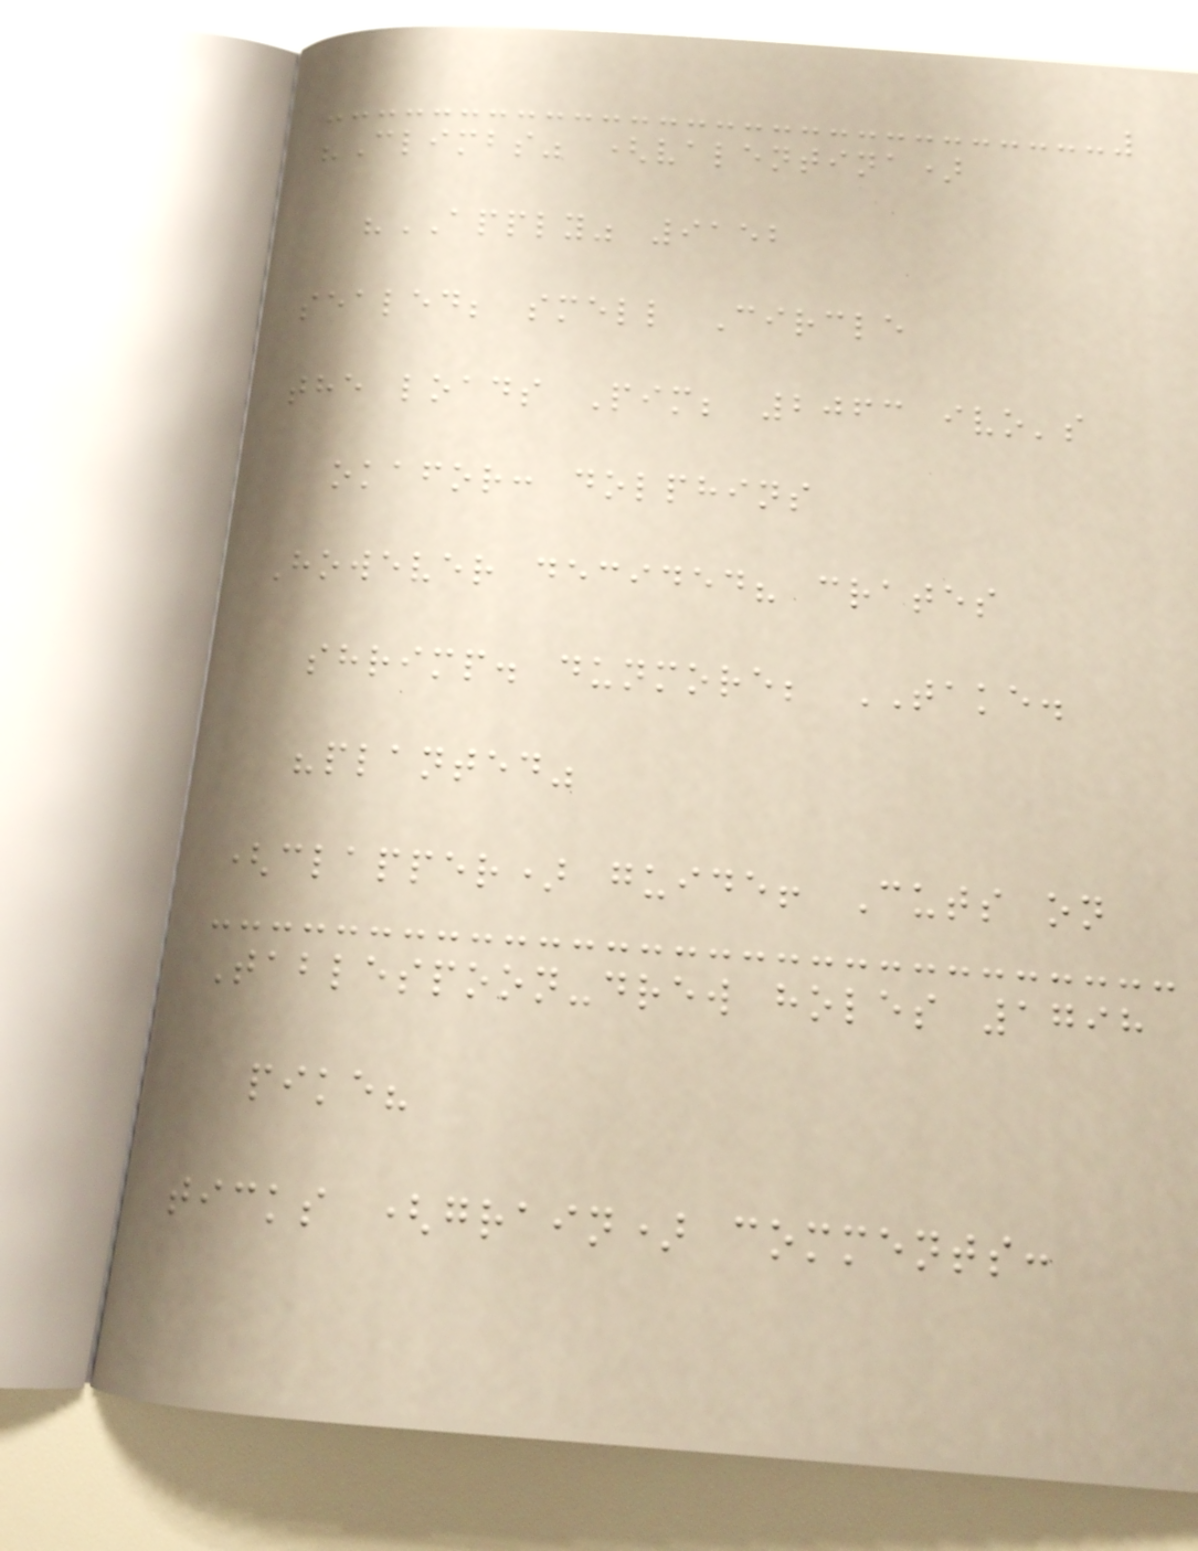"Climbs" (valentina)
"APPLY" 9152
sealed; smell Circle
the loads Pim; 2063 ivo's
okafor: dolphins
However decided? crates
shrimp. dunmore; TAKE.
"planted"
(clapper) guide! Cuts on
Tablespoon-drew holes 1798
pike?
ticks (grain) comments:
